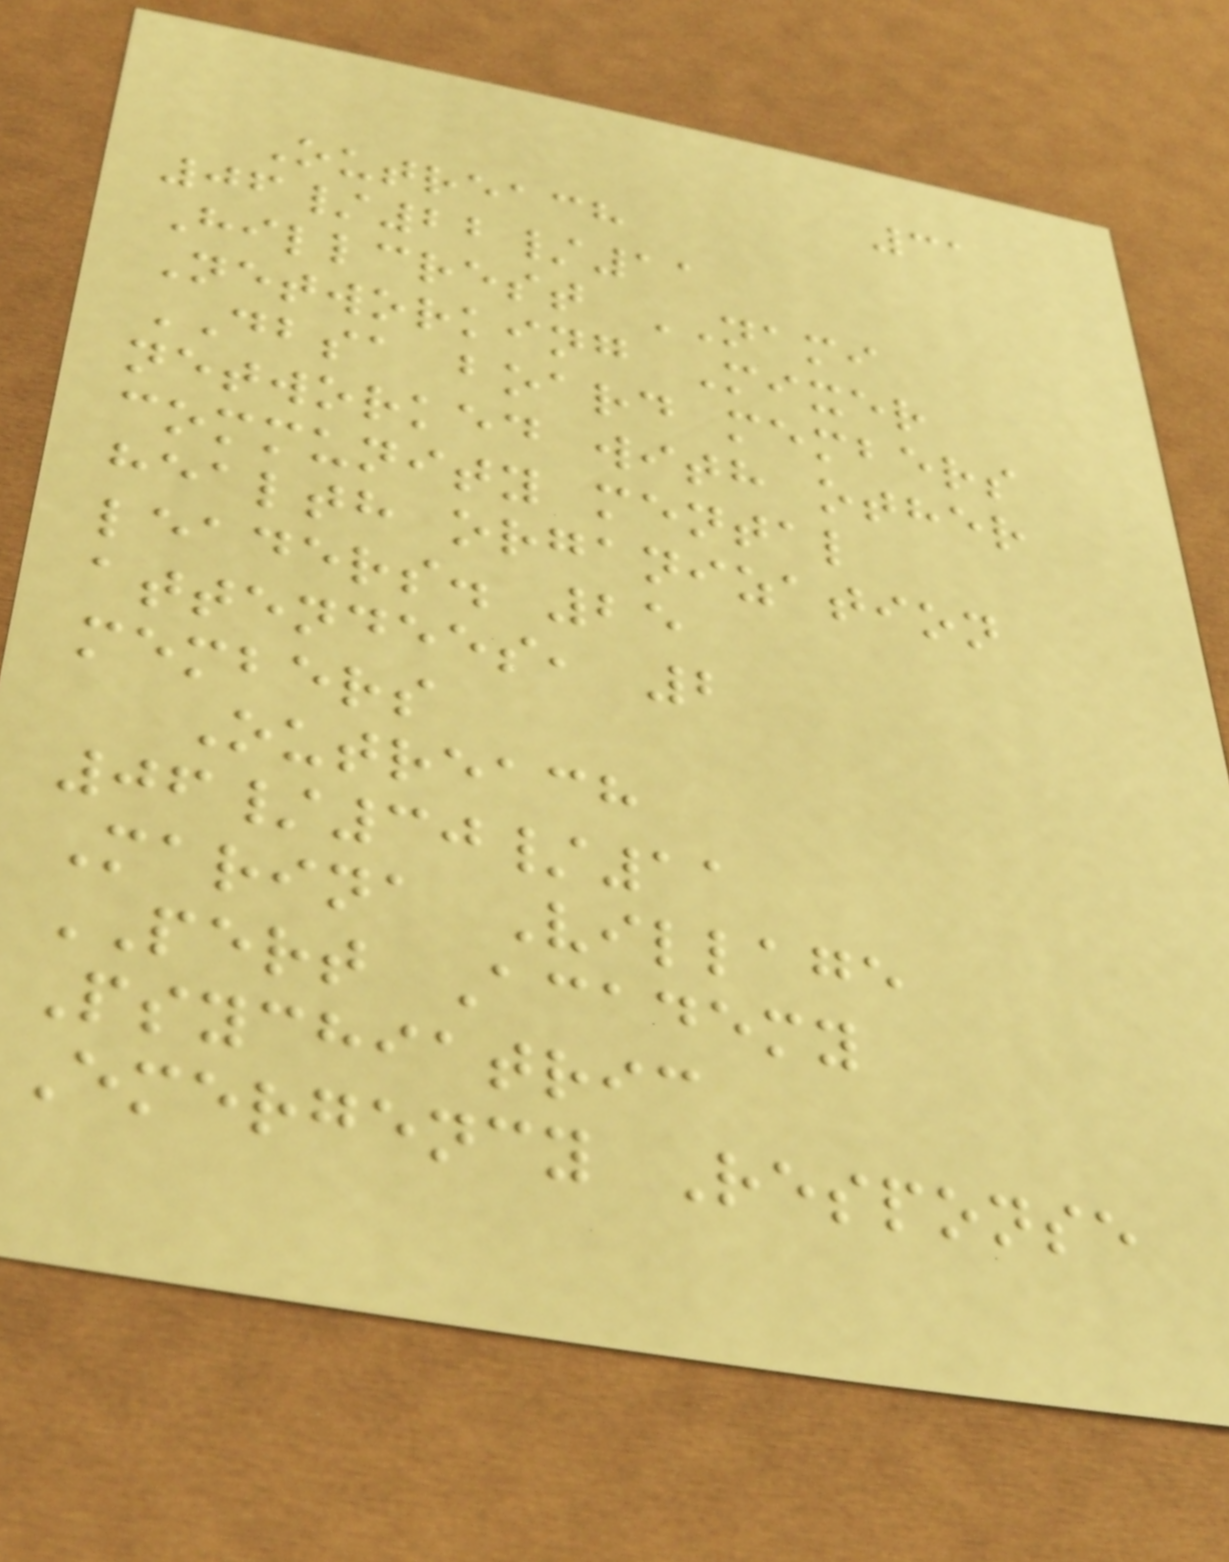31
Outreach
06/22/11
Hillcrest NAMI
Networking Mixer
DBSA board members
networked with other
community mental
health organization
leaders. 25
attendees, 2
members
Outreach
06/30/11
Marina Village
PERT Academy
Psychiatric
Emergency Response
